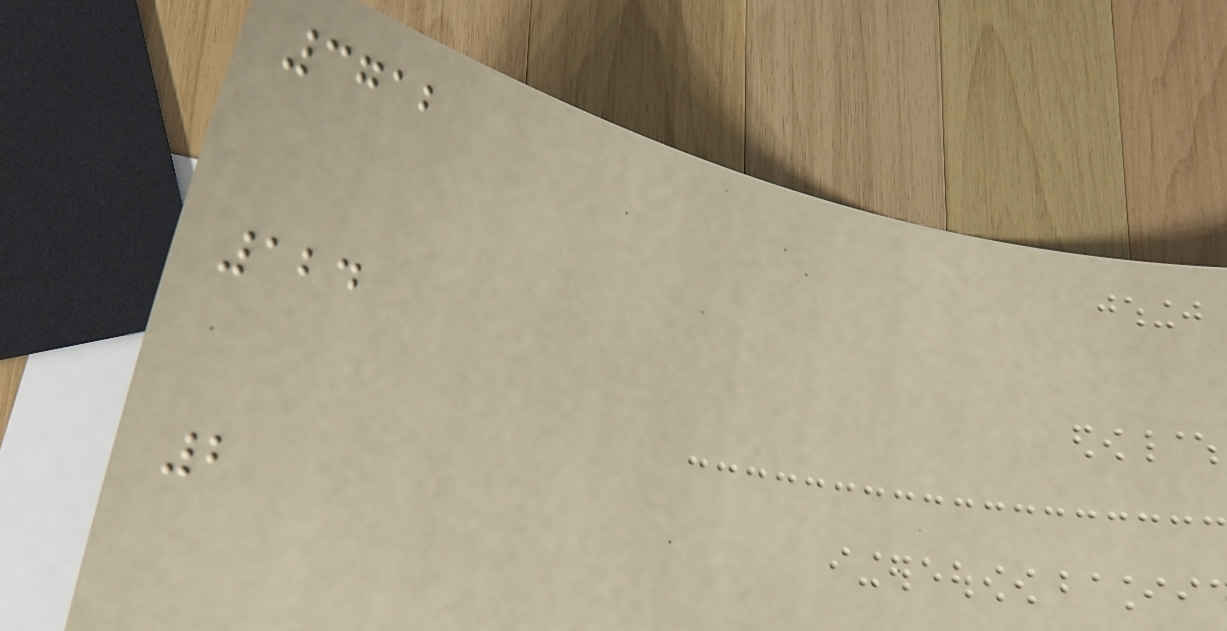3712
124
2
